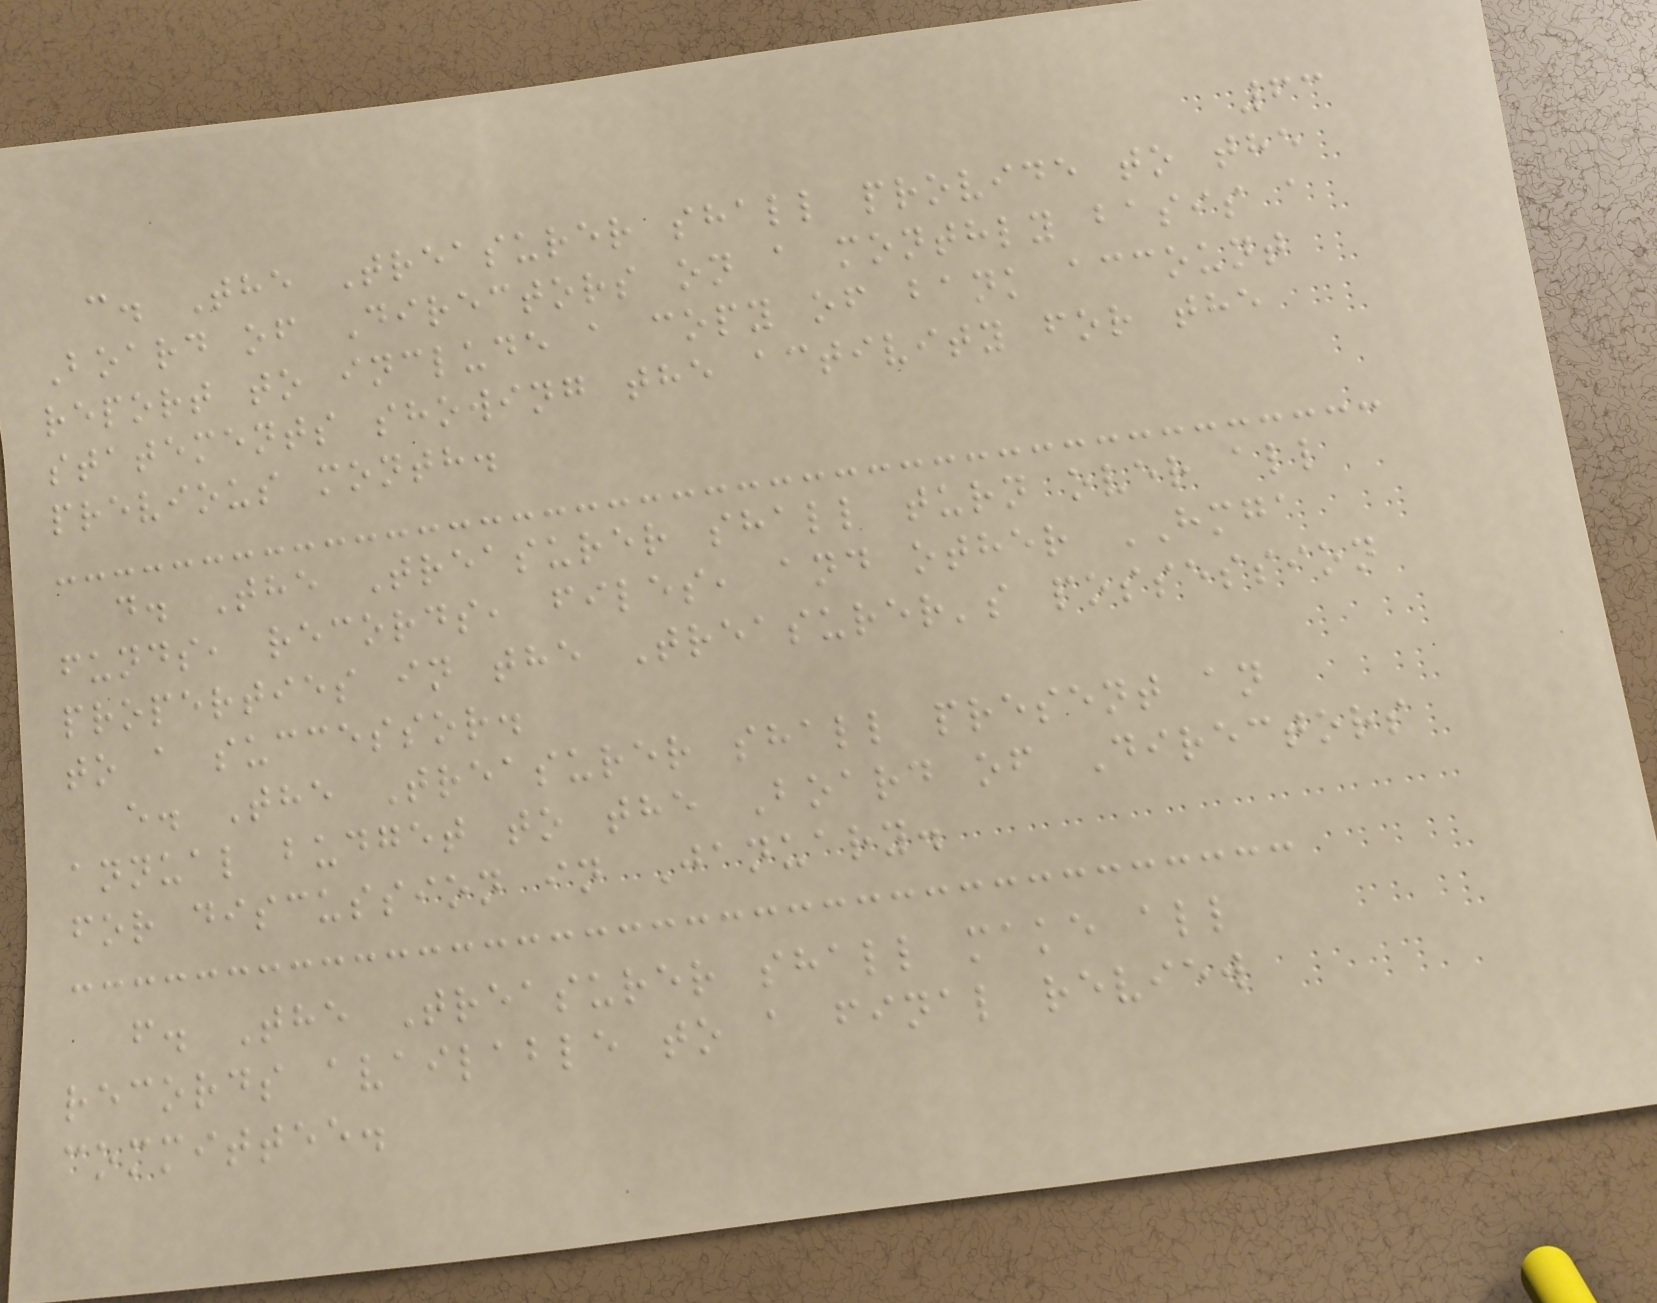63
c. The Treasurer shall provide to the
Board of Directors on a monthly basis a
report to include a copy of bank account
statements showing the activity for the
previous month.
d. The Treasurer shall turn over all
funds, records, files, and other HMGA
properties in the Treasurer's possession
to a successor.
e. The Treasurer shall present an
annual budget to the Board of Directors
for discussion in January.
f. The Treasurer shall make all
records available to a final review
committee.
